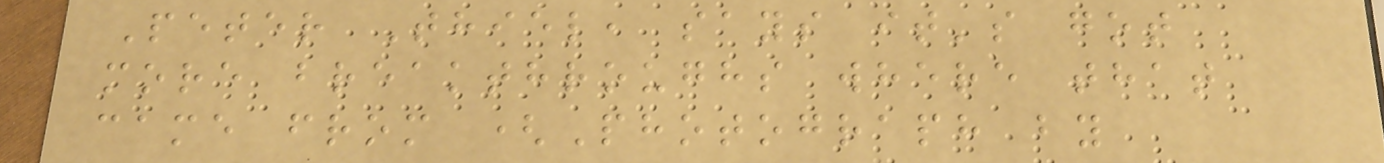Peter Thiel, says it's got
more breakthroughs where that
came from (Photograph by
